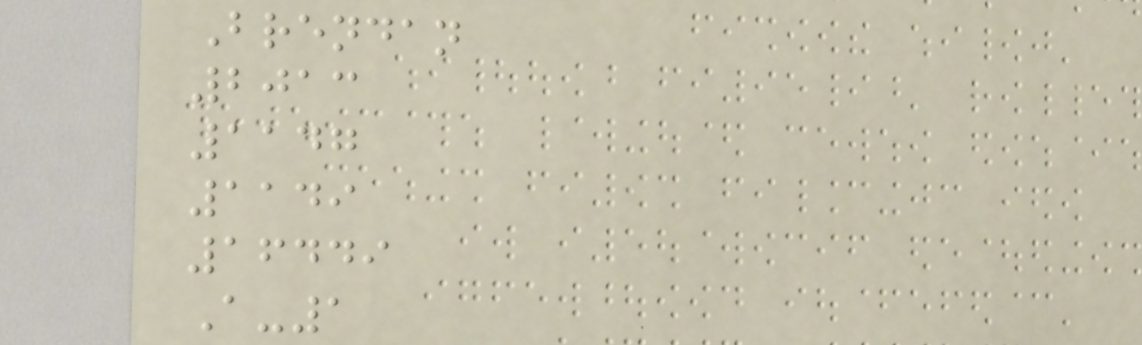Brendan
2013
1147
1149
16449
A-1
